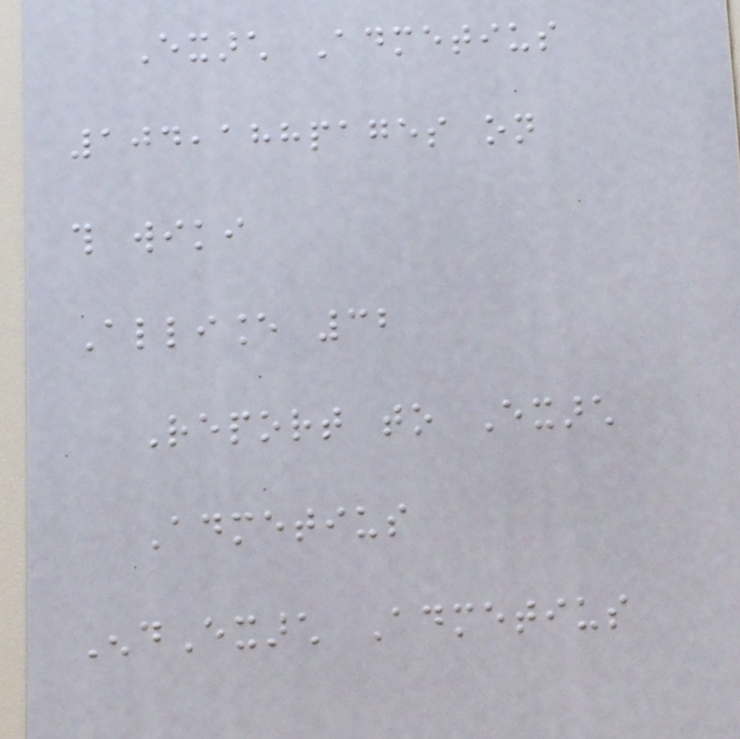Exarch Admetius
104,188pages on
this wiki
Alliance 32
Report to Exarch
Admetius
EndExarch Admetius
